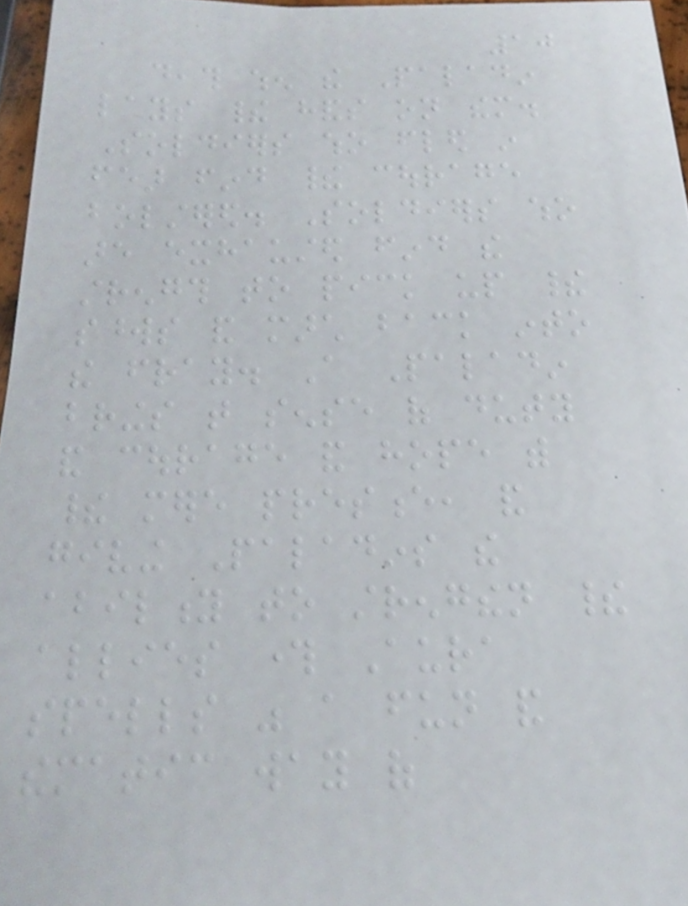10
death when the Paladin
lays their hands on them.
Soldiers who fled in
fear find their courage
bolstered. Soldiers who
are exhausted find the
strength to pick up their
swords and march back into
the fray. A Paladin
brings that sense of duty
and courage and hope with
their mere presence, and
giving Paladins the
ability to strengthen their
allies through Aura
spells was a fun and
thematic way of
